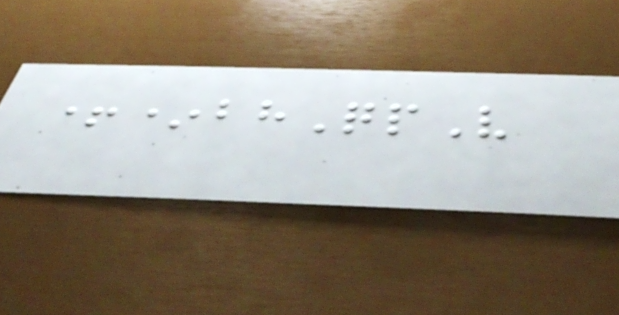+*bhQpV
